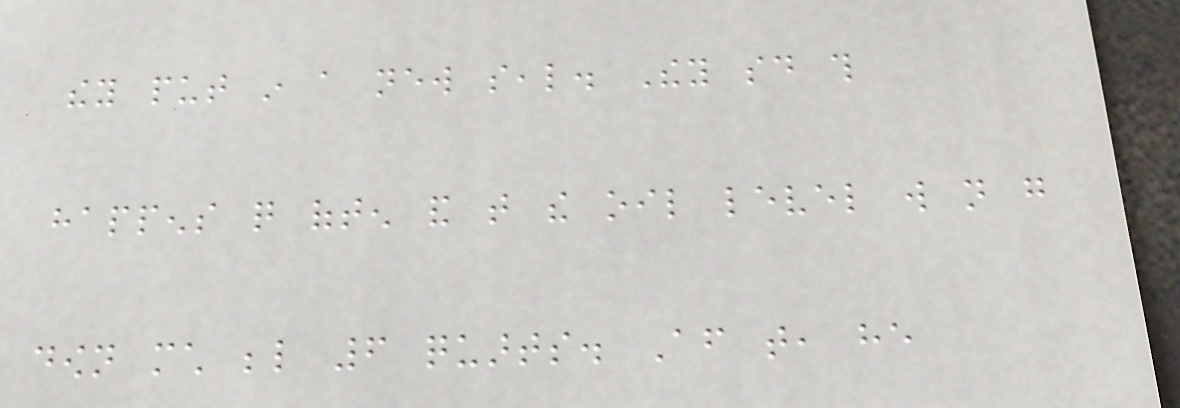they put in a new seal. They said this
happens quite often and that the oil level will not go
down much below 6 quarts. After that, he
